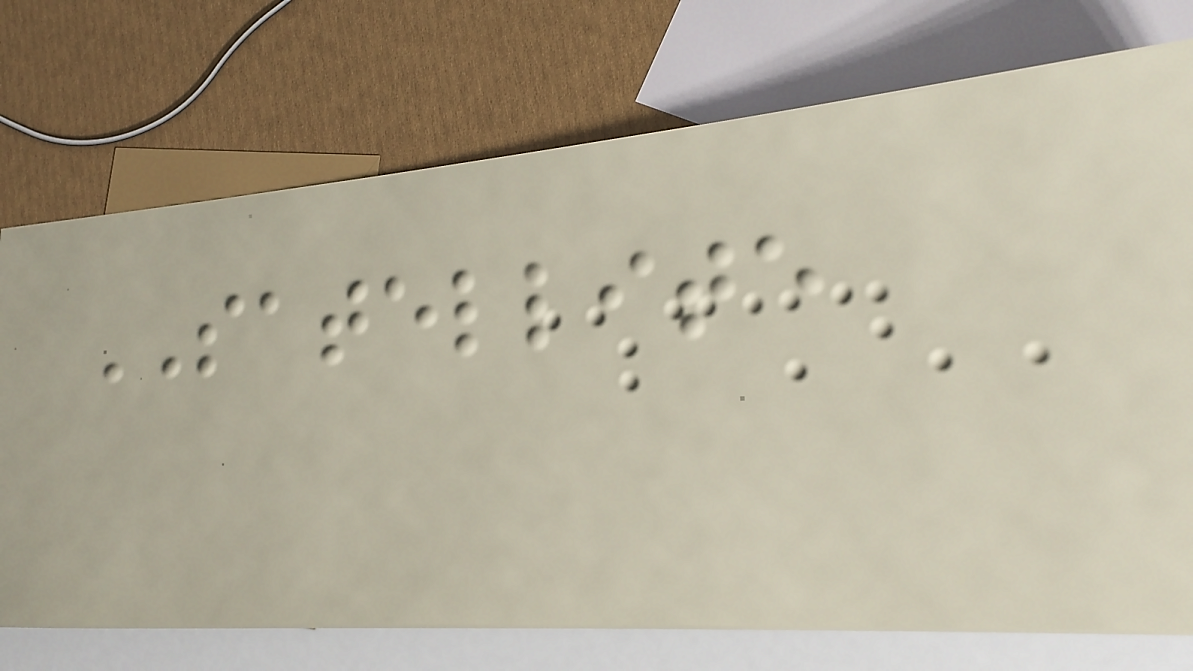SATELLITE
